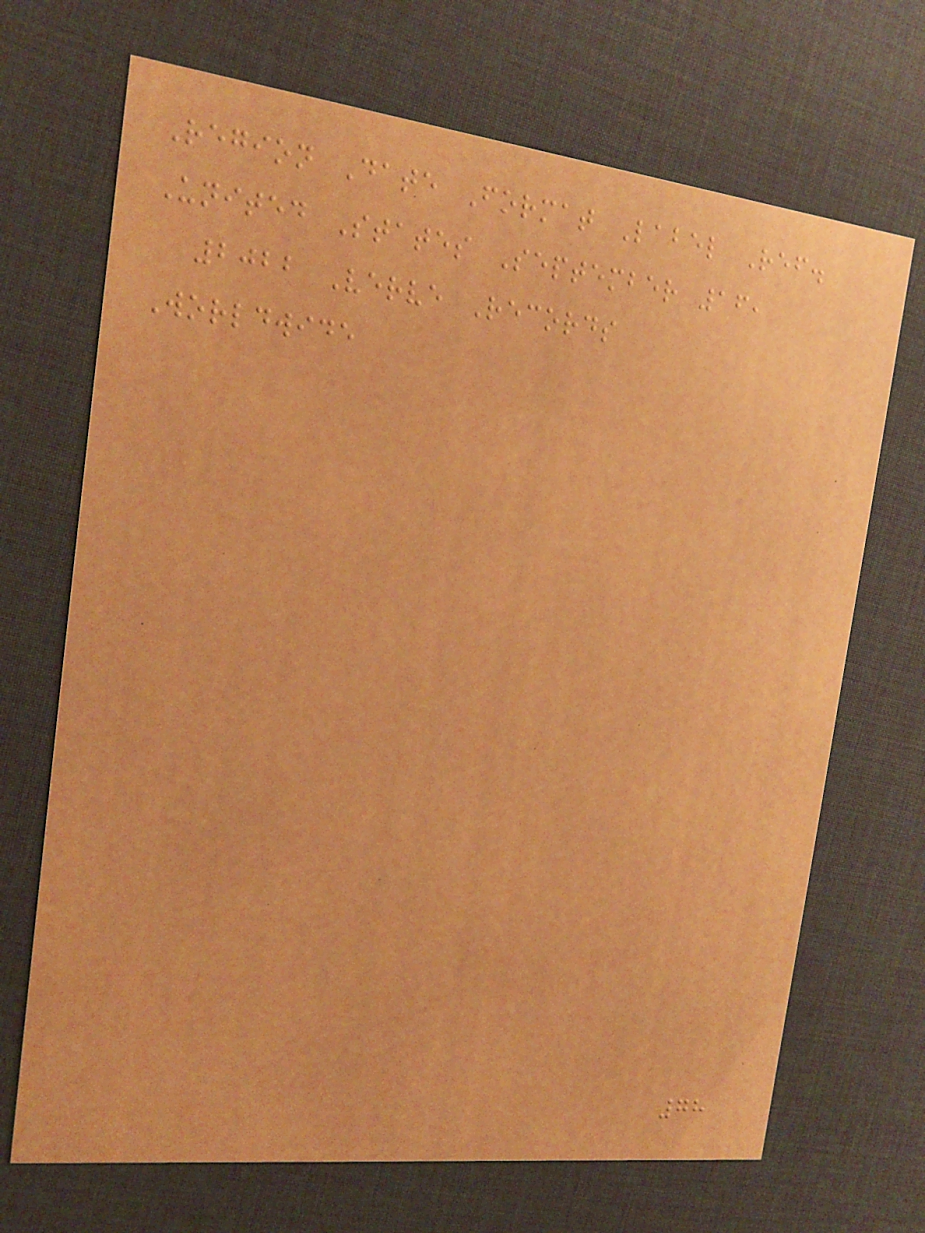Region Date Format Label Ref.
United States September 16,
2022 Verve Records
Worldwide
78
